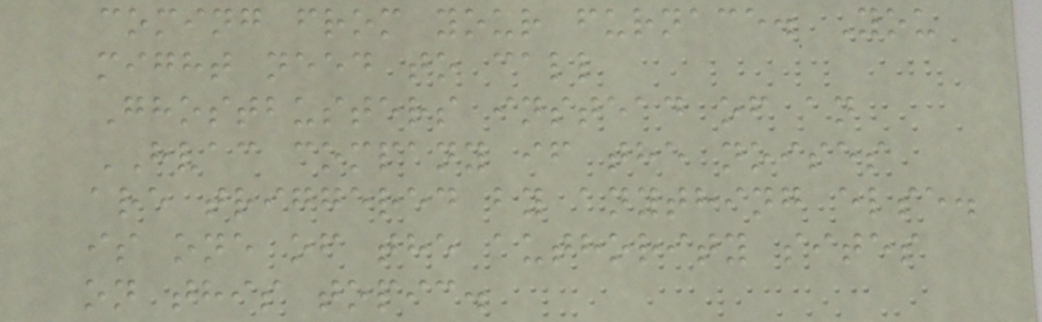coming from your furnace. You
might need to call
Ghostbusters instead of an
HVAC company if the noises
are triggered by anything else.
is one of the authority sites
on this topic.
